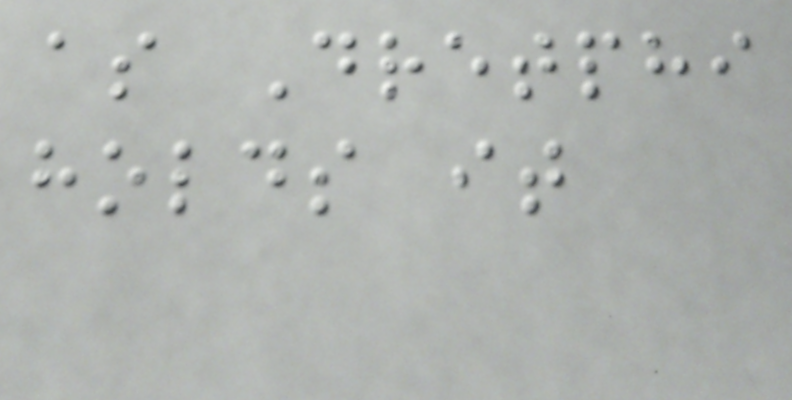as Dretphi
holds it
